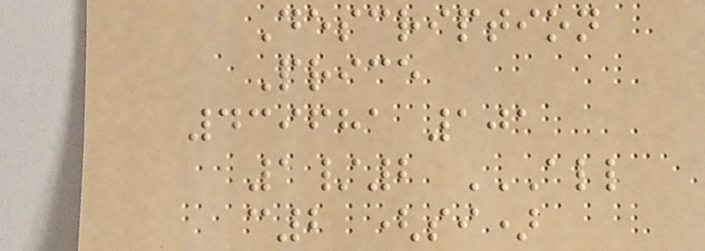Description
Price
439681 101
1/2 ALL
C2 (SI)
